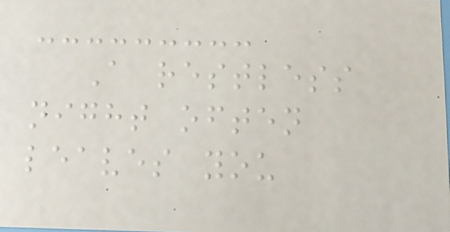A restless
night often
leaves you
